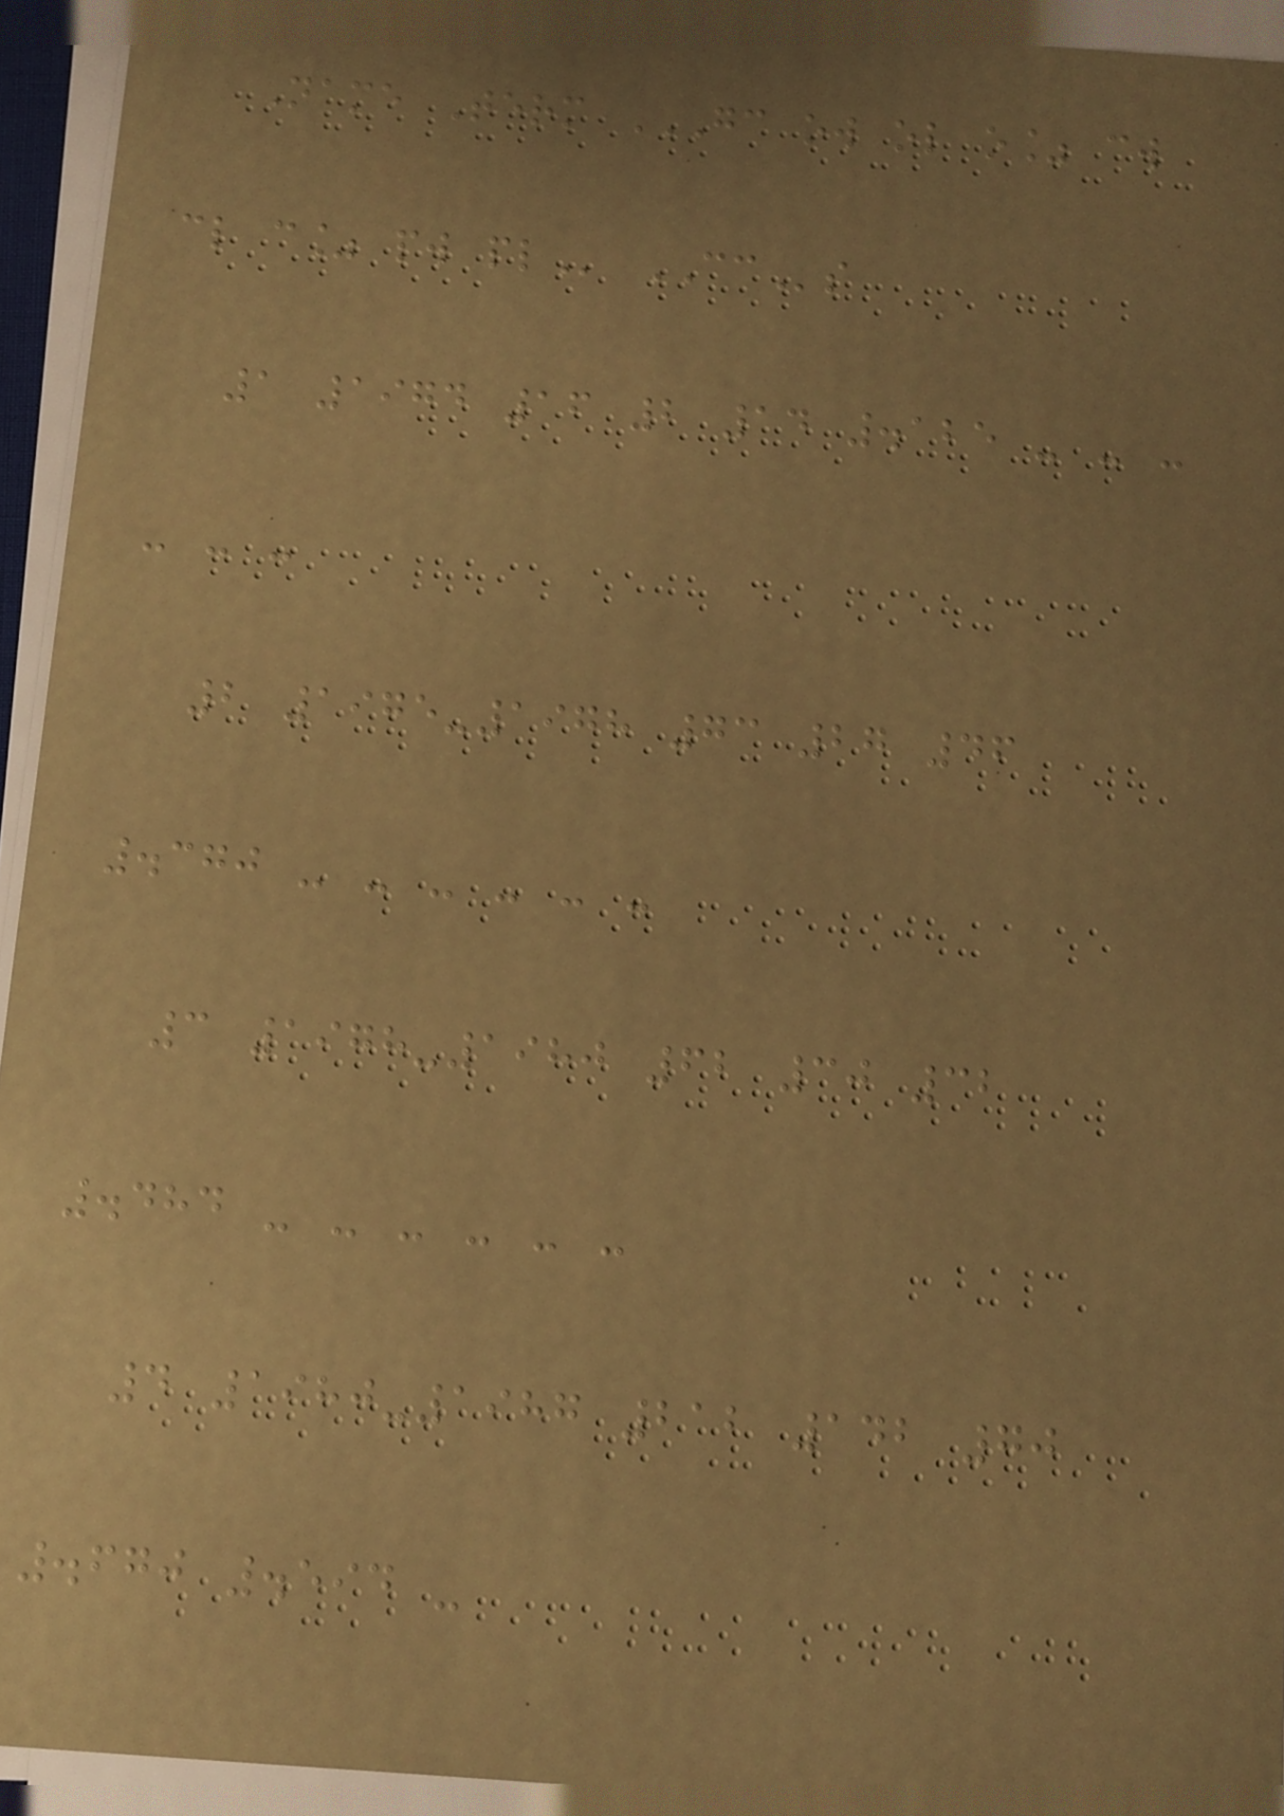Name Term GC OW OL O% CW
CL C% PW PL CCs
1 1974 16 2 14 .125 - - -
- - -
2 1975-1978 73 27 46
.370 - - - - - -
3 1978-1980 62 30 32
.484 - - - - - -
4 1980-1987 212 142 70
.670 .594 -
